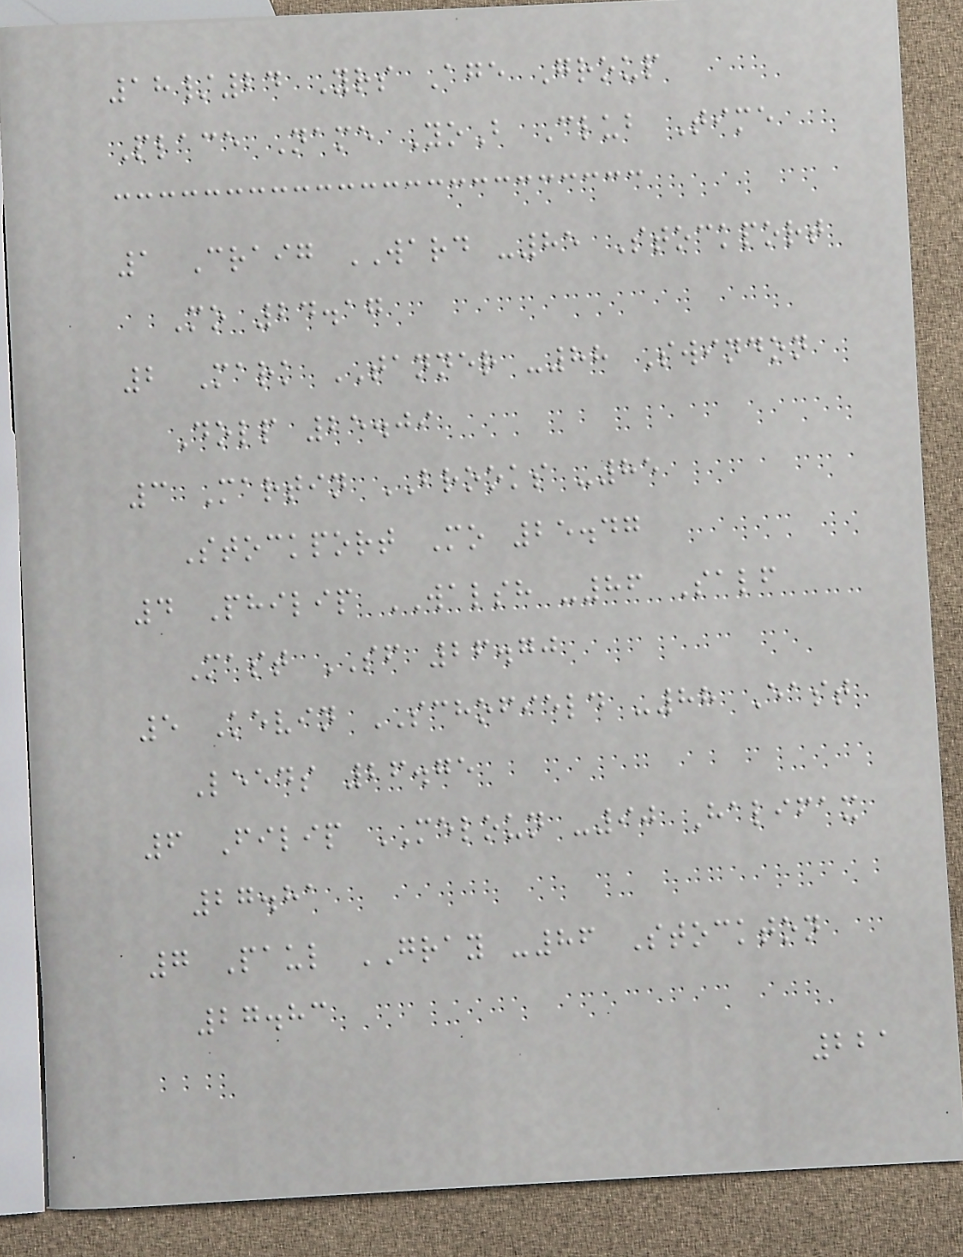18/24 Yrs Age Group
Place Name YoB Club Time
1 Craig WARD -85 Stockport
Mo 24.17
2 Mark TANNER -88 Swindon
Dolp 25.09
3 Martin BROOKS -85
Stockport Mo 25.47
4 Philip WALSH -86 Salf
Mast SF 26.70
5 Kevin SCHOFIELD -88 East
Leeds 26.75
6 Filip MELOUN -90 Halifax
27.81
7 Paul GRAY -86 Stockton
27.83
221
